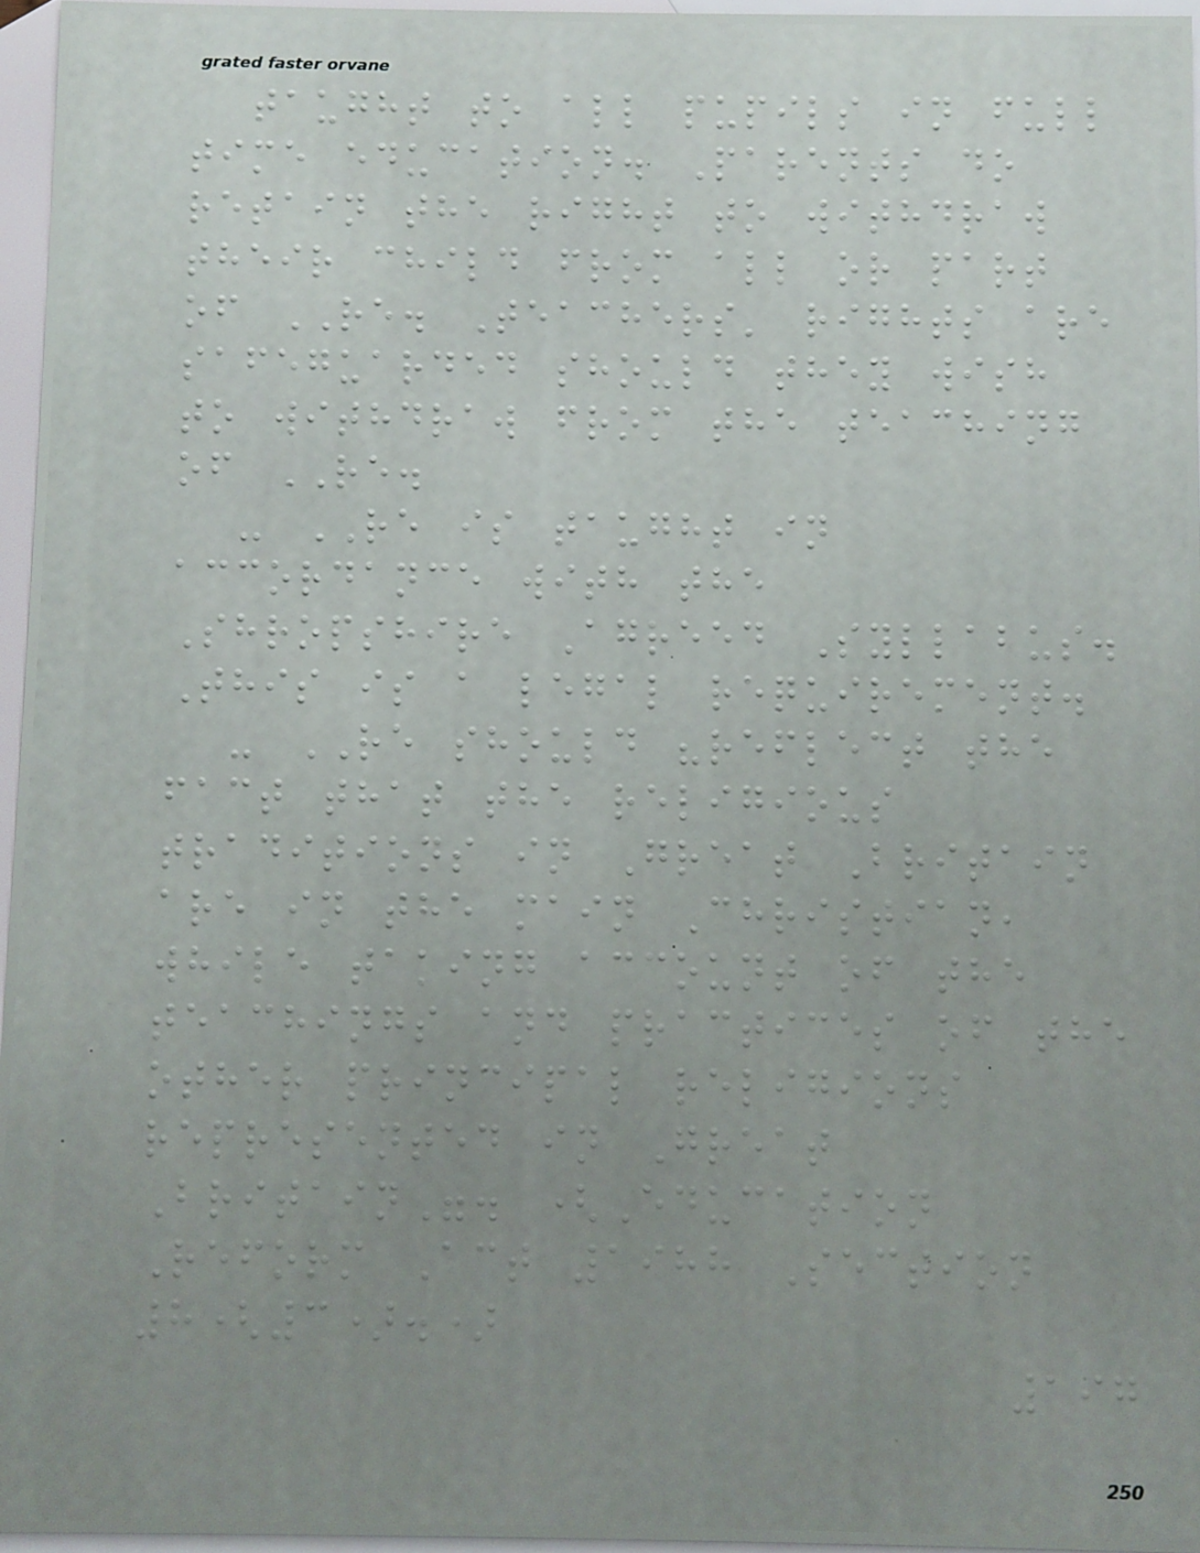taught to all pupils in full
time education. Parents do
retain the right to withdraw
their child from all or part
of RE. Teachers' rights are
safeguarded should they wish
to withdraw from the teaching
of RE.
- RE is taught in
accordance with the
Shropshire Agreed Syllabus.
This is a legal requirement.
- RE should "reflect the
fact that the religious
traditions in Great Britain
are in the main Christian,
while taking account of the
teachings and practices of the
other principal religions
represented in Great
Britain". (Education
Reform Act 1988 Section
8(3).)
197
